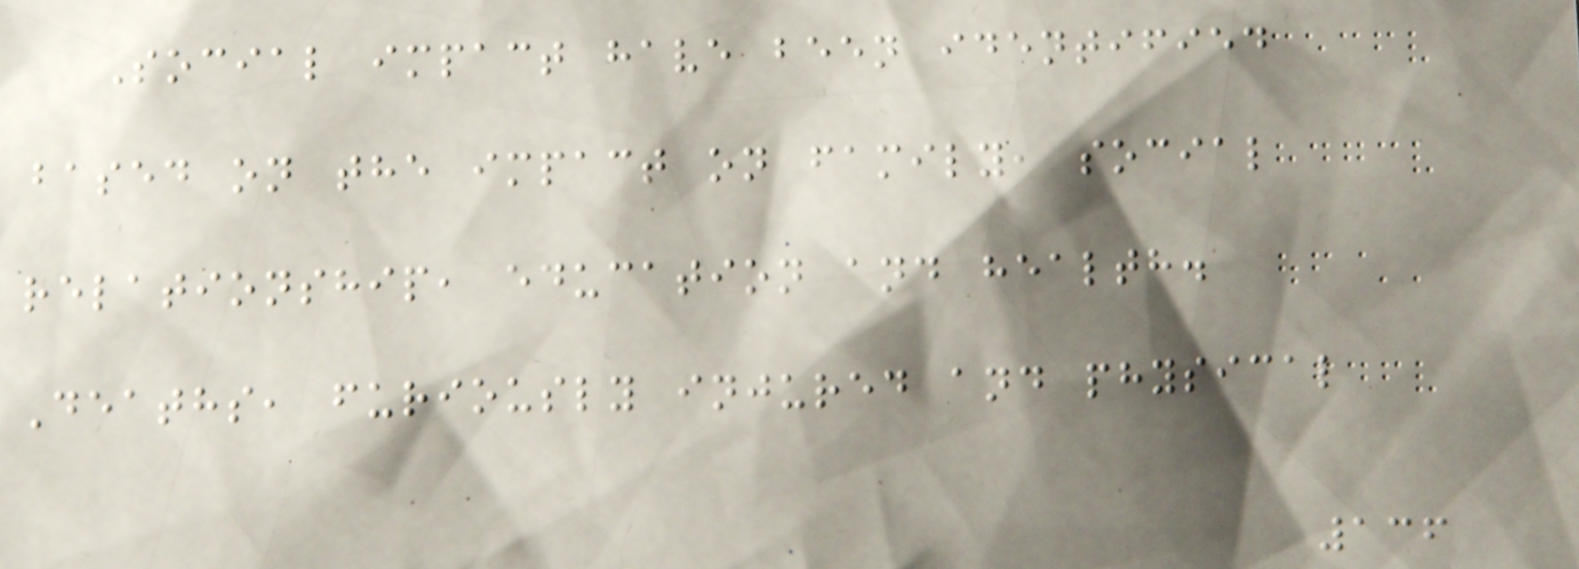Social impact have been identified
based on the impact on family, social
relationship, education and health.
Deaths, furiously injured and physical
136
